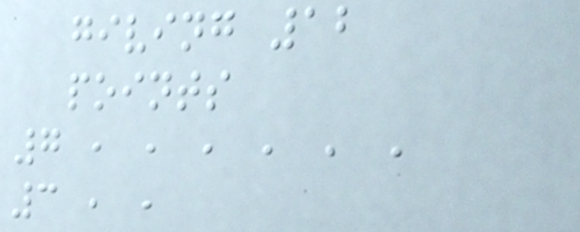giving 12
points
7 , , , , , ,
3 , ,
